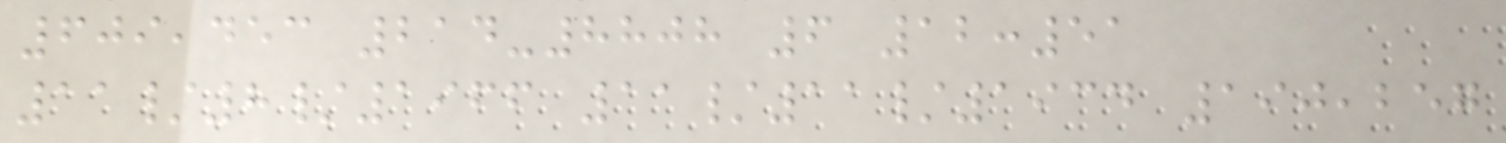609,453 214-8808 6 12:51
11/8/1966 11/11/1934 190,257
